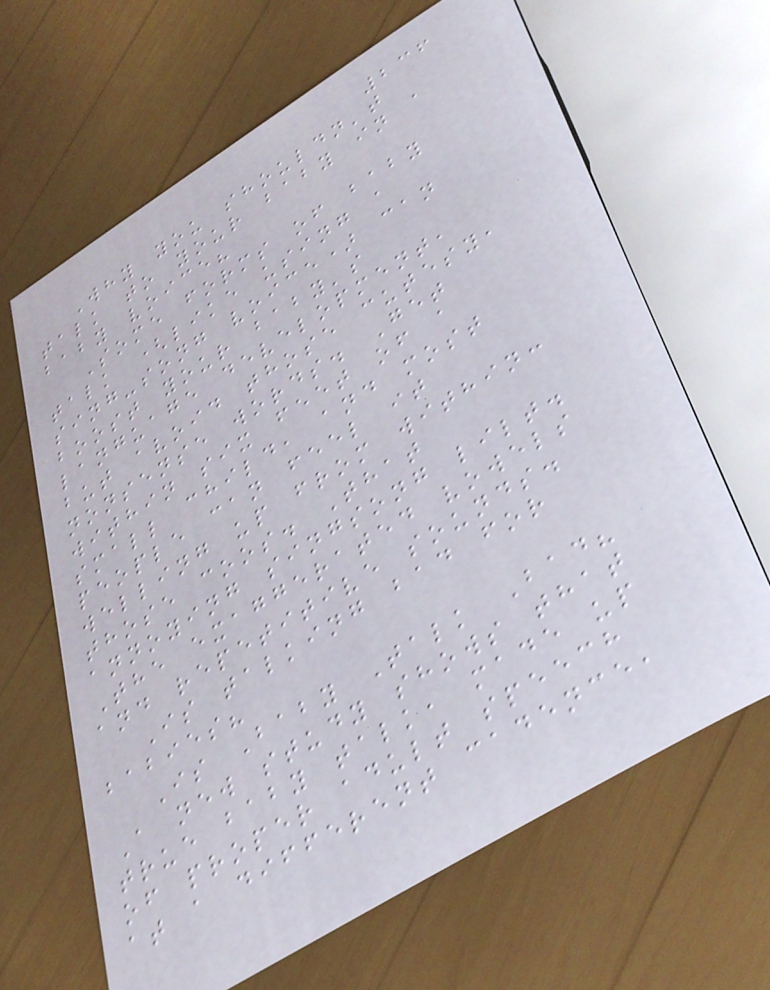236
Why you shouldn't
talk to your baby in a
baby voice?
Some forms of baby
talk (like using a
sing-song voice) can
boost your baby's
language development,
but avoid those cutesy,
nonsense words. Get
within six feet of a
small child, and most
people can feel it
welling up from within:
those coos. That
annoying singsong lilt.
The exaggerated vowels
and repetitive sounds.
Is talking bad for
babies?
Is Baby Talk Bad?
A new study shows that
true baby talk, made up
of proper adult speech
at a different cadence,
